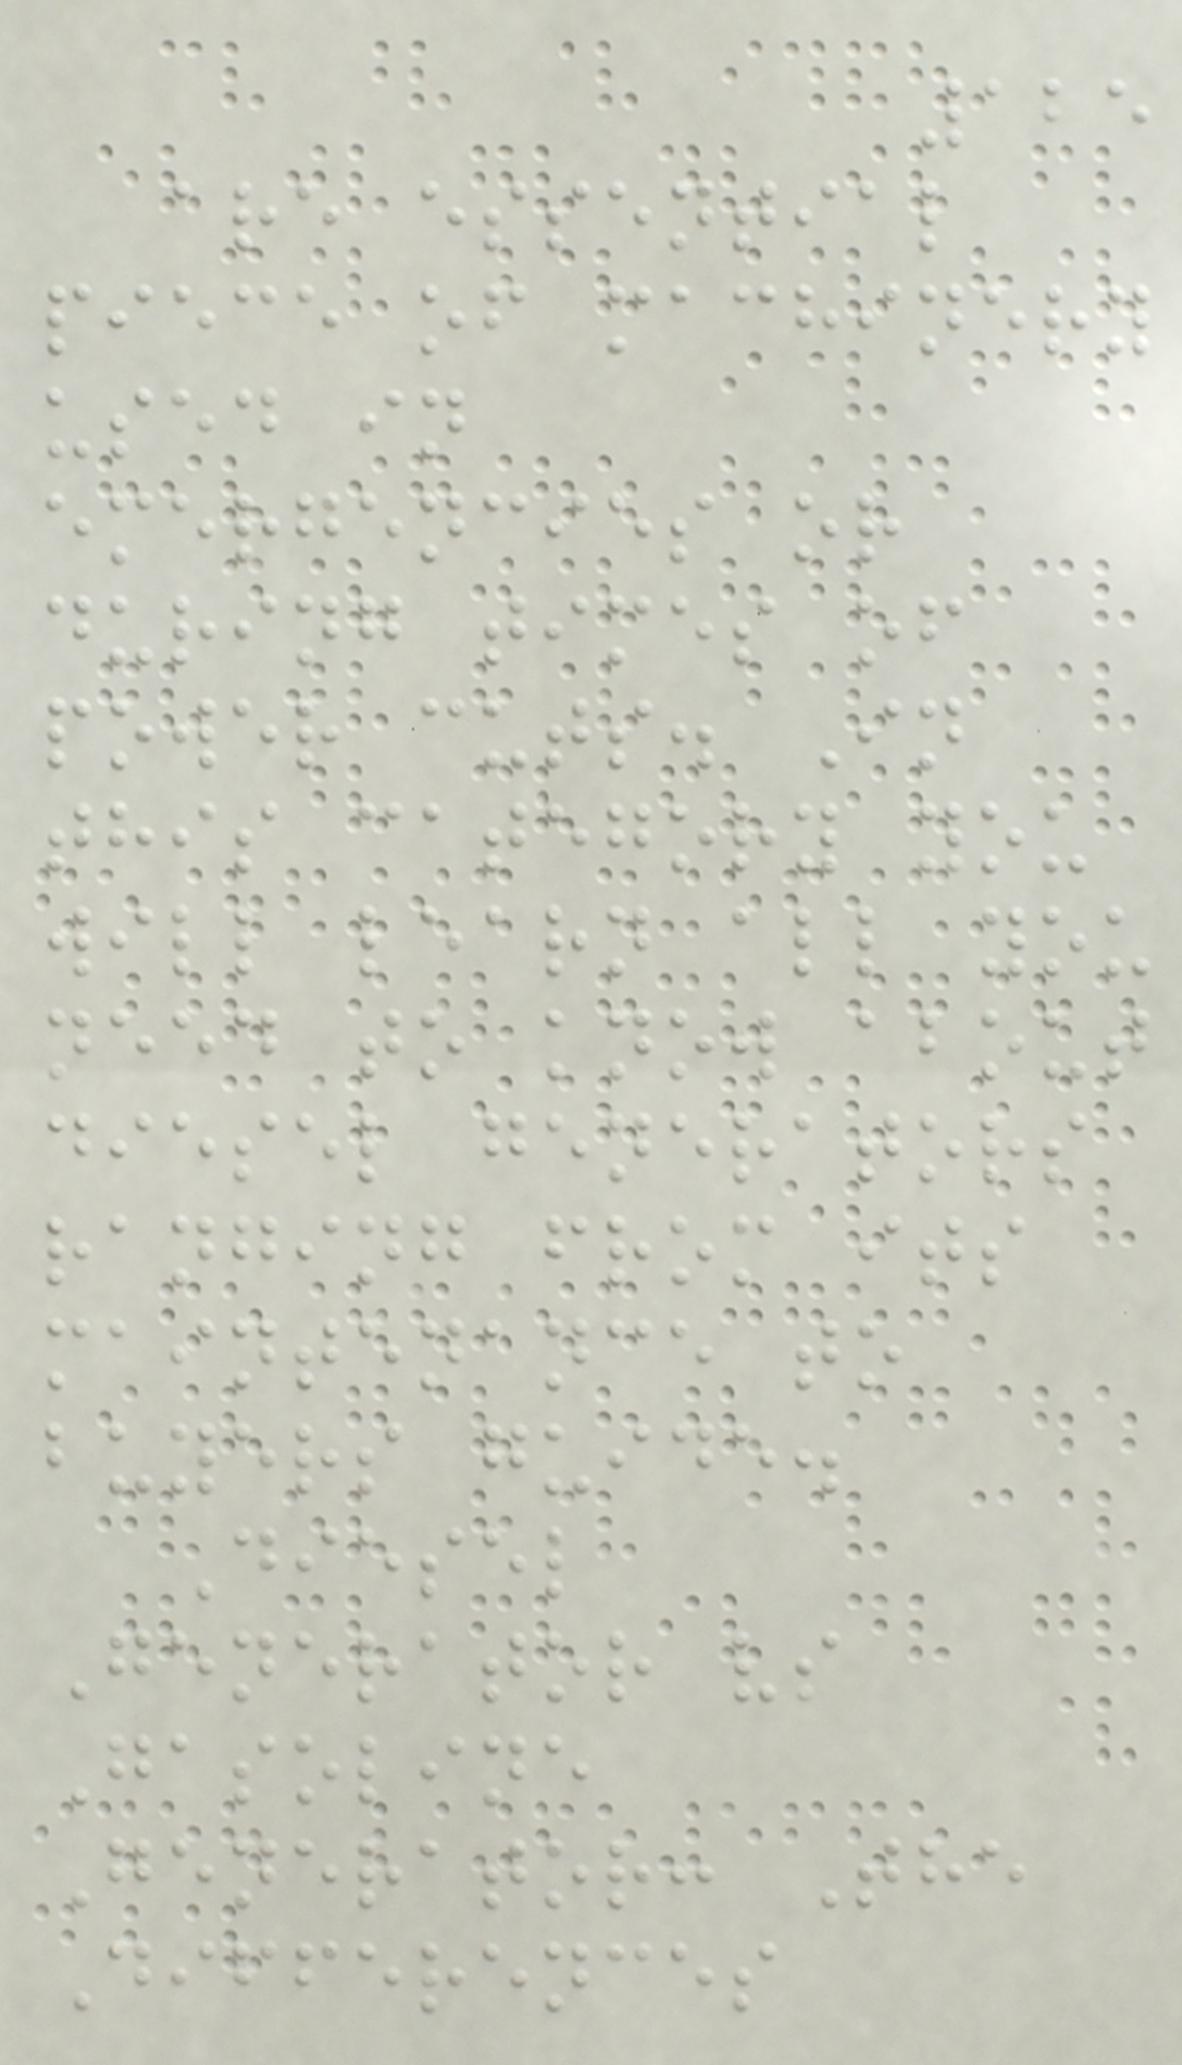125
are essential
piece of machinery
used in
emergencies or
during times of
power cuts. In
this category you
will learn all you
need to know about
diesel generators
ranging from its
maintenance to
buyers guide.
Diesel
Generator vs
Gasoline
Generator: The
Differences
